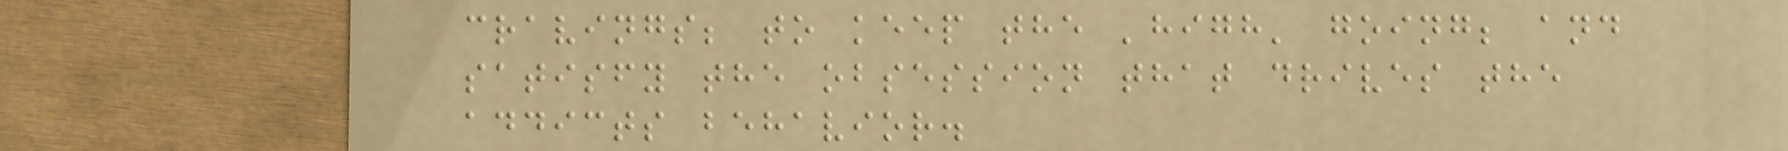cravings; to keep the 'high' going; and
satisfy the obsession that drives the
addicts behavior.
